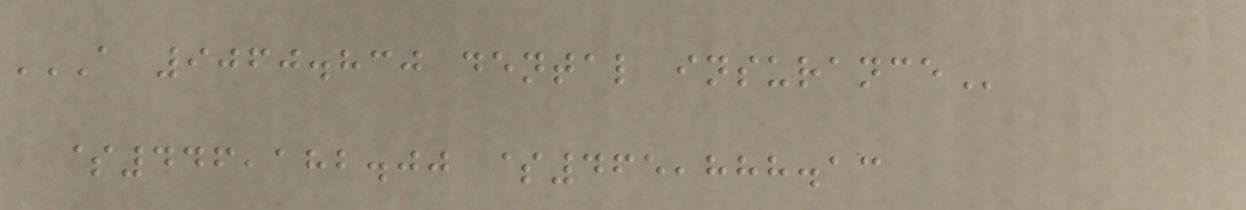A 9060.830 DENTAL INSURANCE
$446,182.00 $465,888.13
